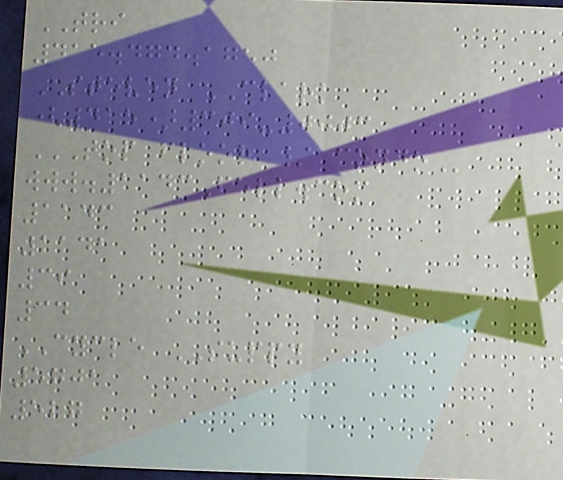TRI
415.474.1750
STEVEN CLARK
(415)309-0003
TOP FLOOR / CONDO
www.1143Fell.com
1143
1141
39
34
CYCLE SUPPY
5701
527
